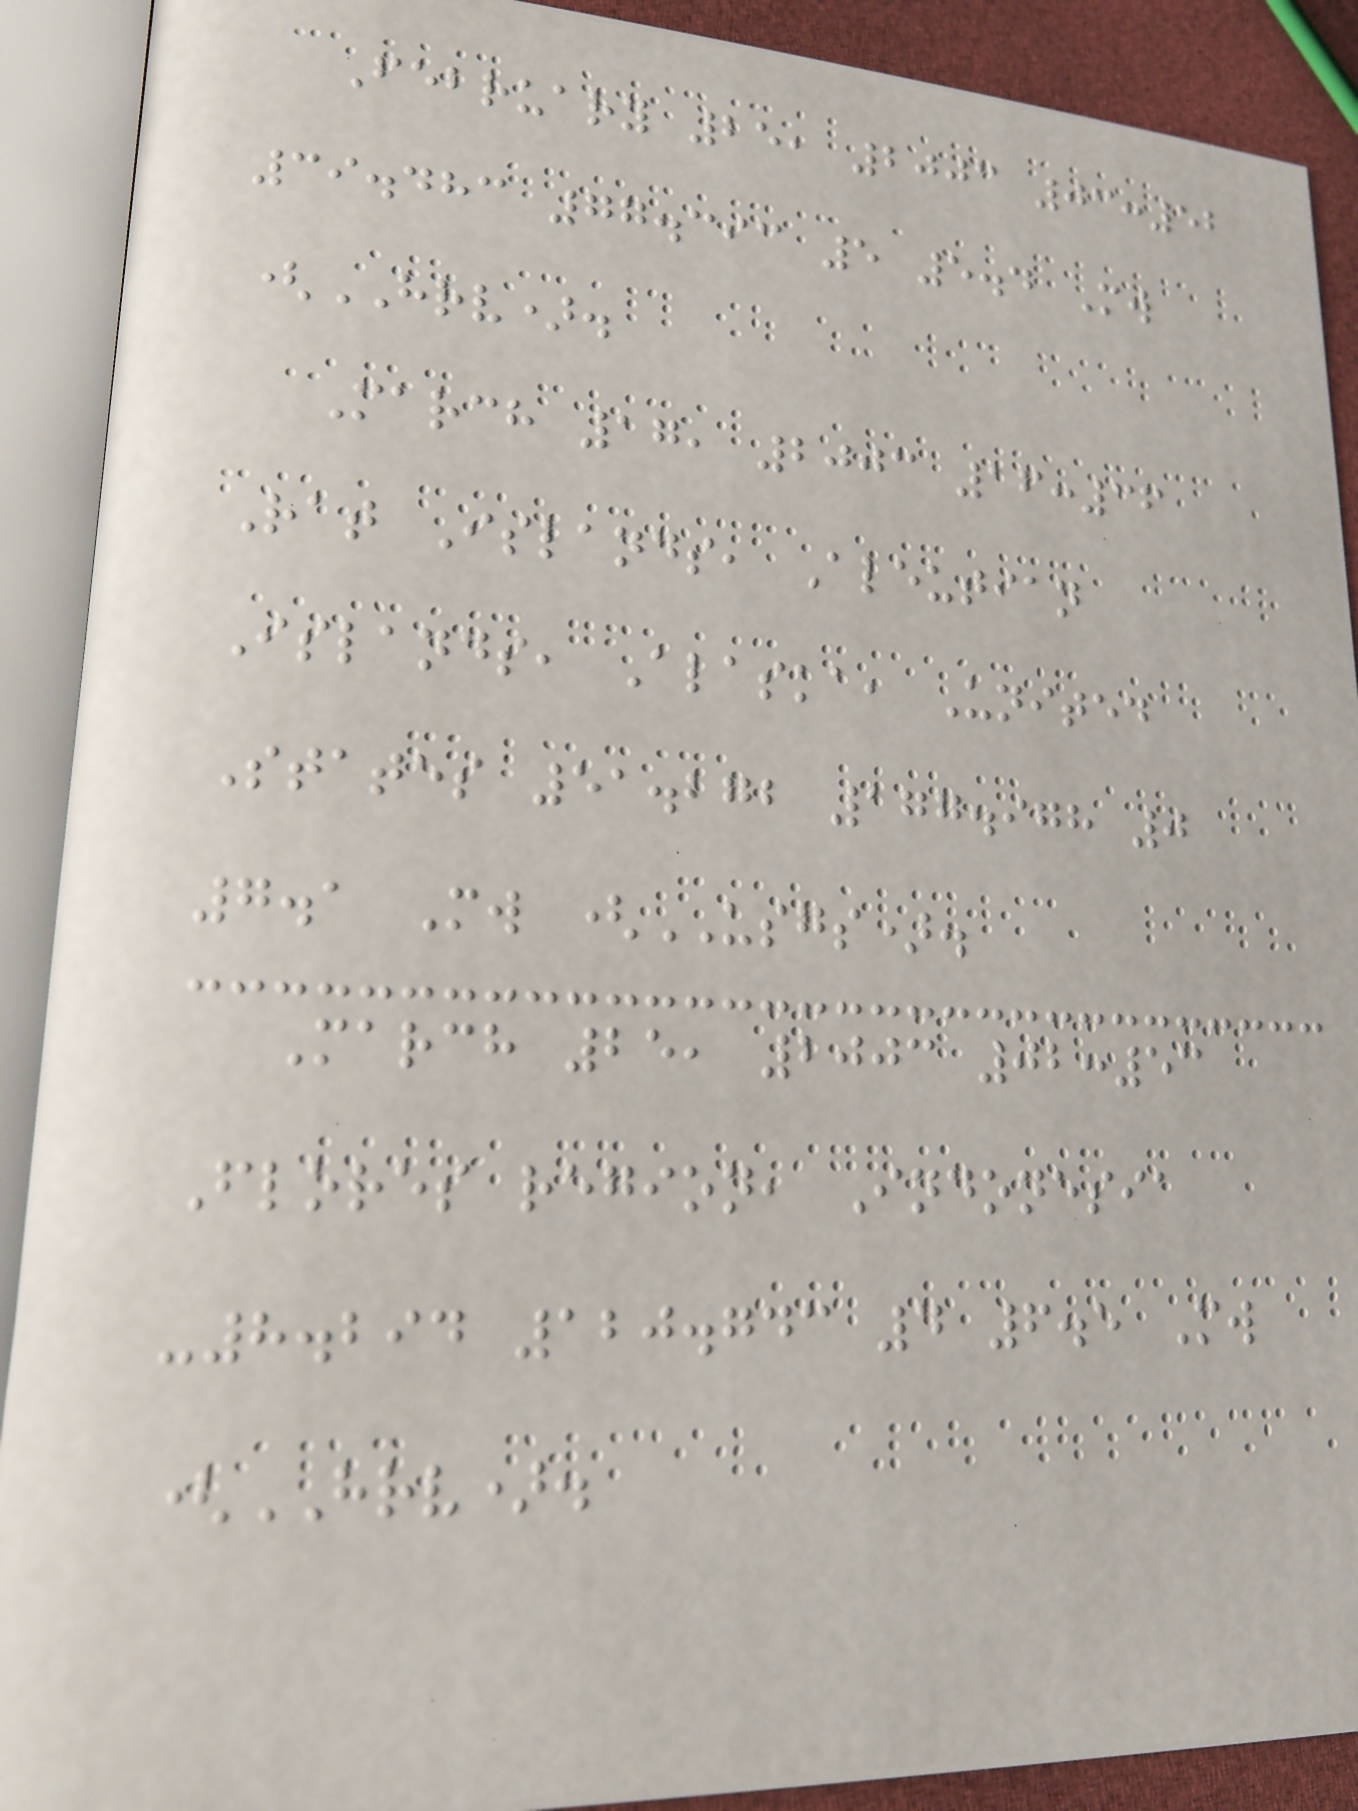February 25, 2003 03:52
39.483 77.393 5 5.4 Mw
(HRV).
March 17, 2003 16:36
Rat Islands, Aleutian
Islands, Alaska, United
States 51.272 177.978 0
7.1 Mw (USGS).
March 25, 2003 02:53
Flores region, Indonesia
-8.294 120.743 4 6.5 Mw
(HRV).
